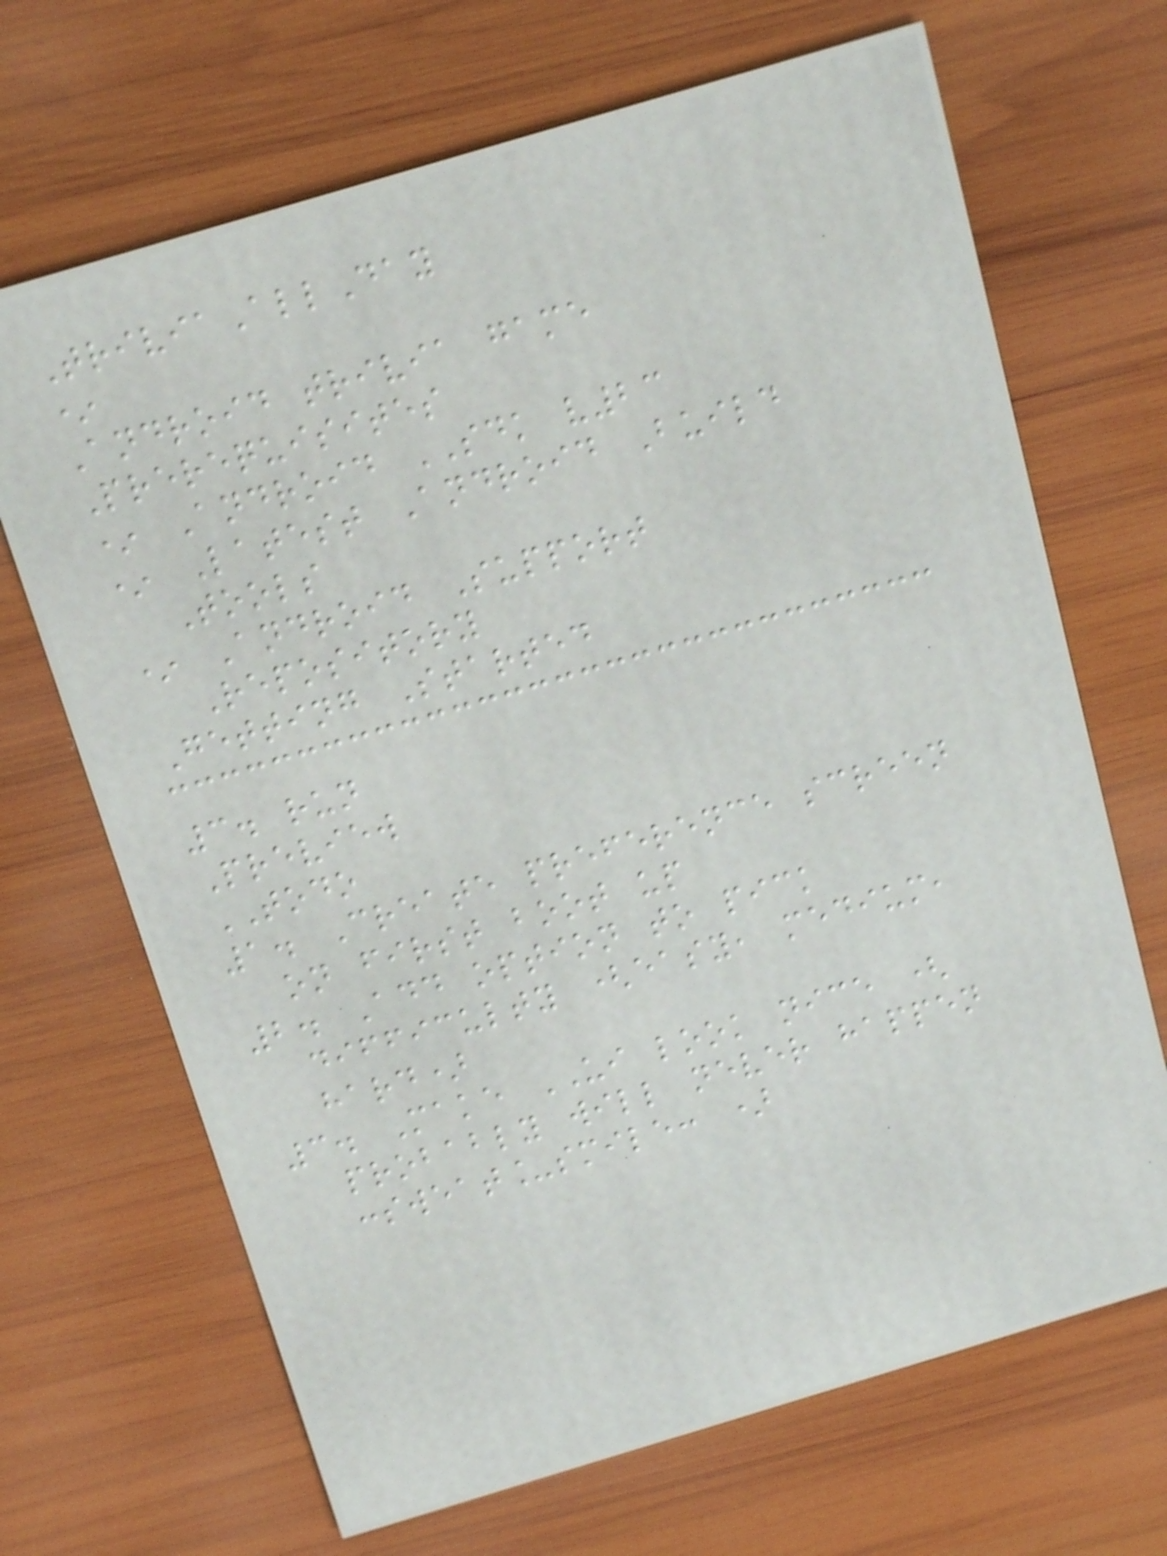TriviaAllDay
*
Android trivia game
Prerequisites
* Android SDK v23
* Latest Android Build
Tools
* Android Support
Repository
Getting Started
3. run
Preview
TODO
1. Create preference screen
on first boot up
2. Add option to pick
difficulty (easy, medium,
hard)
3. Make UI look nice (
probably will never happen
:sweat_smile: )
